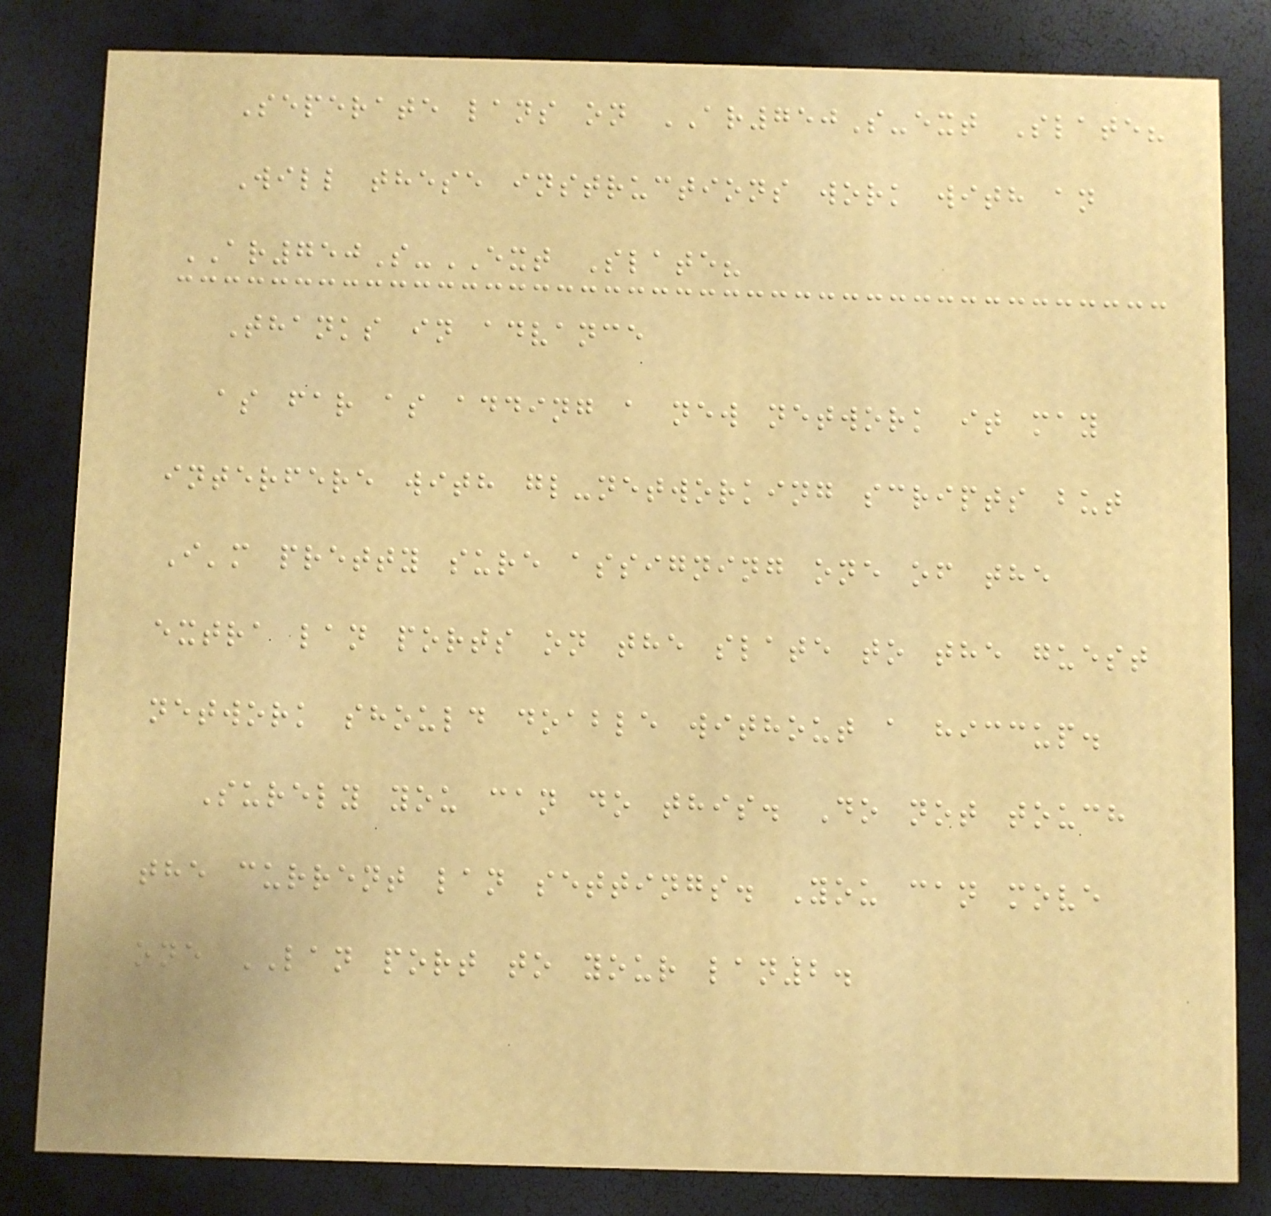Seperate lans on AR750S-ext Slate?
Will these instructions work with an
AR750S-EXT Slate?
Thanks in advance
as far as adding a new network it may
interfere with gl-networking scripts but
I'm pretty sure assigning one of the
extra lan ports on the slate to the guest
network should doable without a hiccup.
Surely you can do this. Do not touch
the current lan settings. You can move
one LAN port to your lan2.
